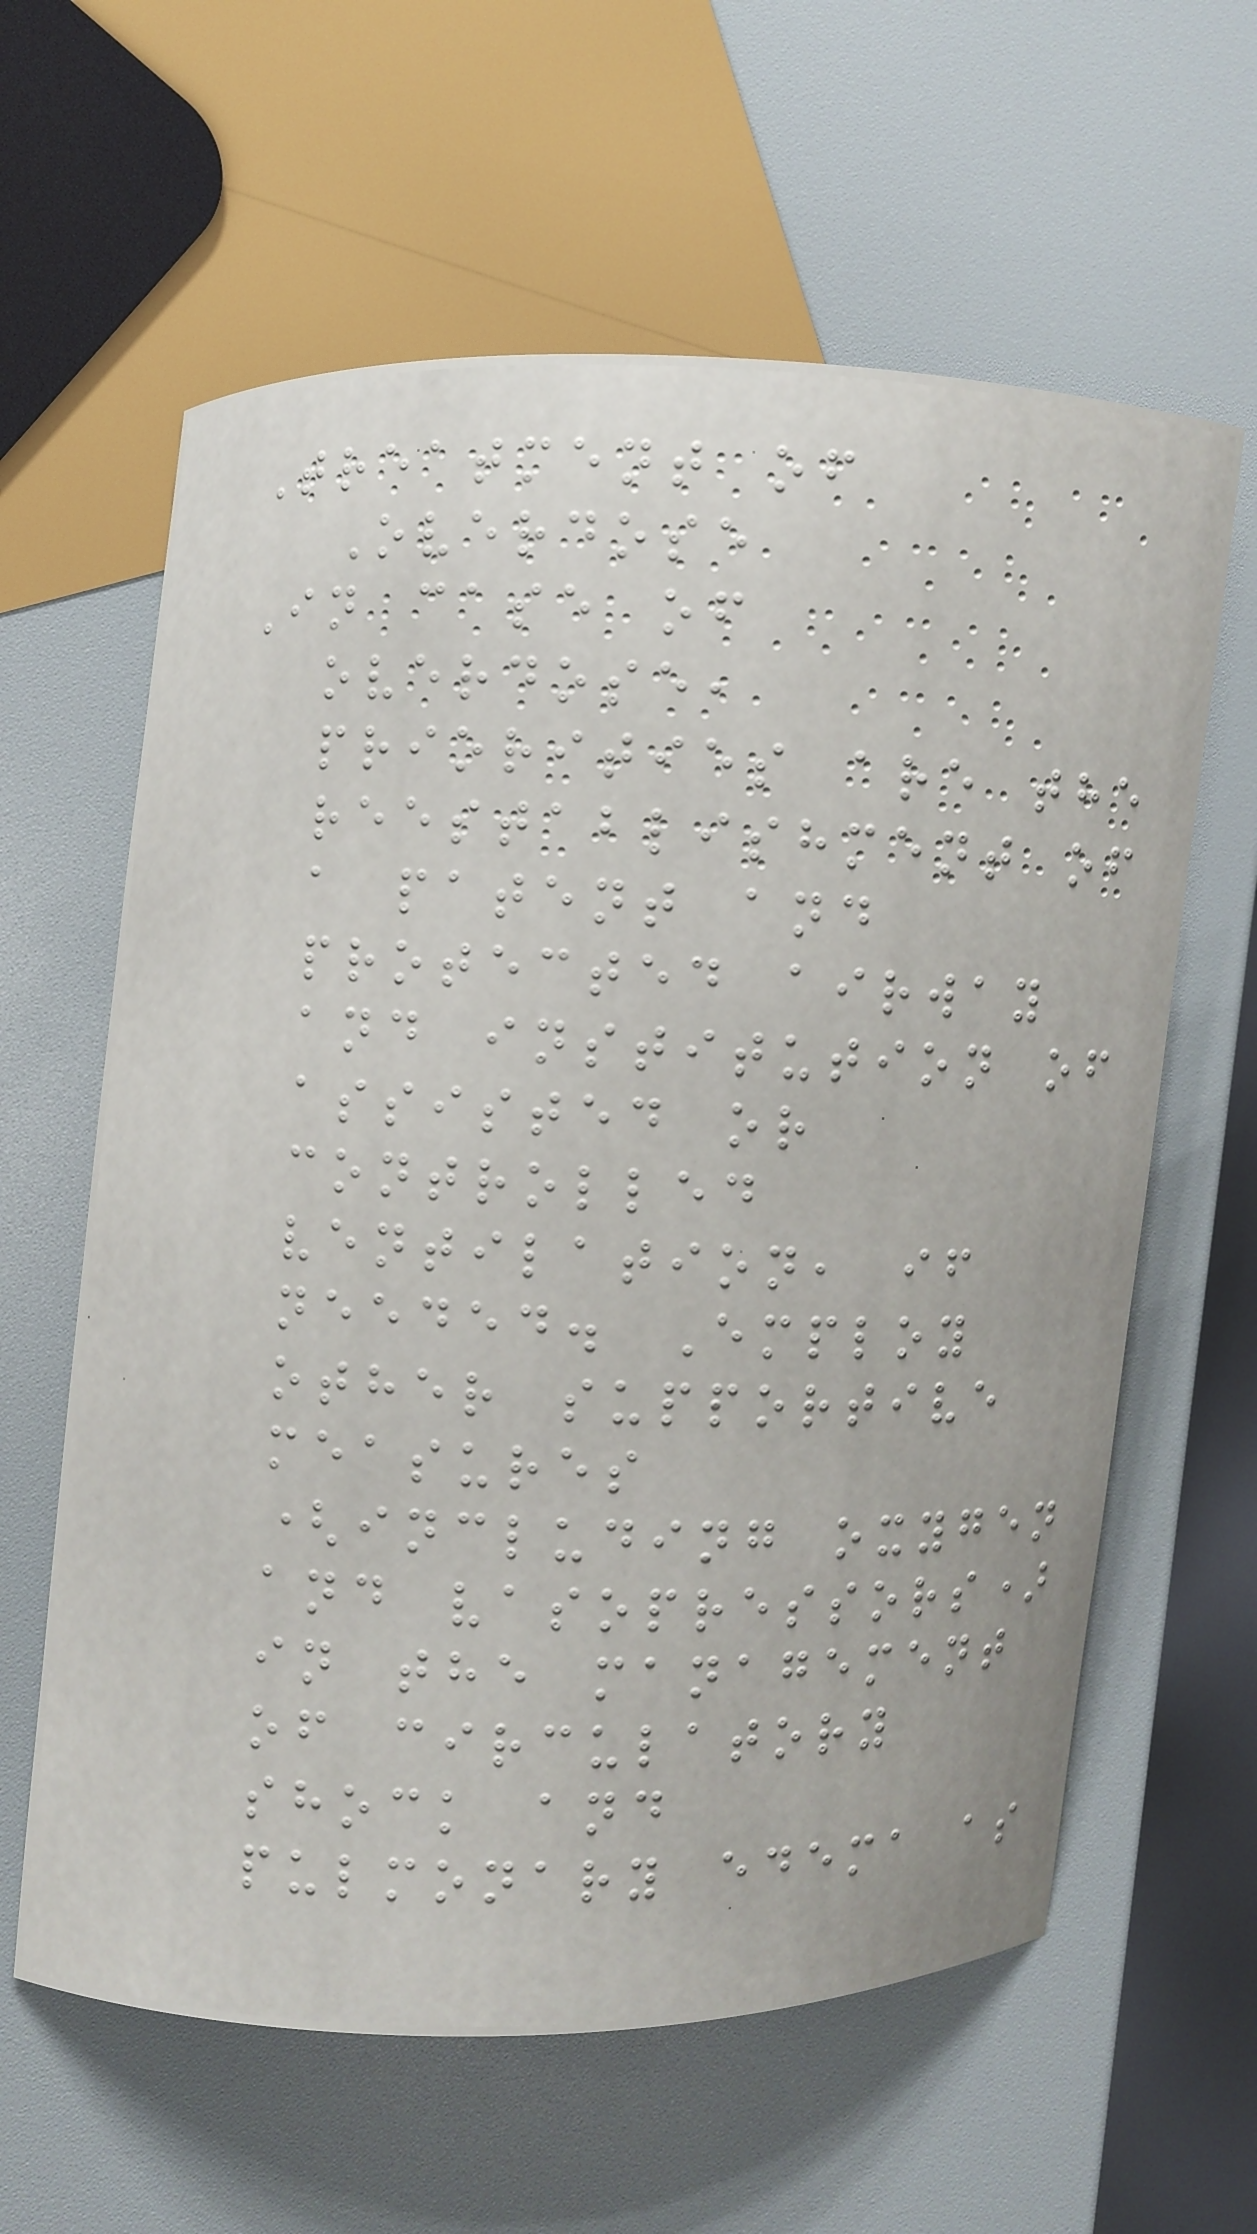Treatment of
Overdose
In case of
overdose,
priorities are the
reestablishment of
a patent and
protected airway
and institution of
assisted or
controlled
ventilation, if
needed. Employ
other supportive
measures
(including oxygen
and vasopressors)
in the management
of circulatory
shock and
pulmonary edema as
